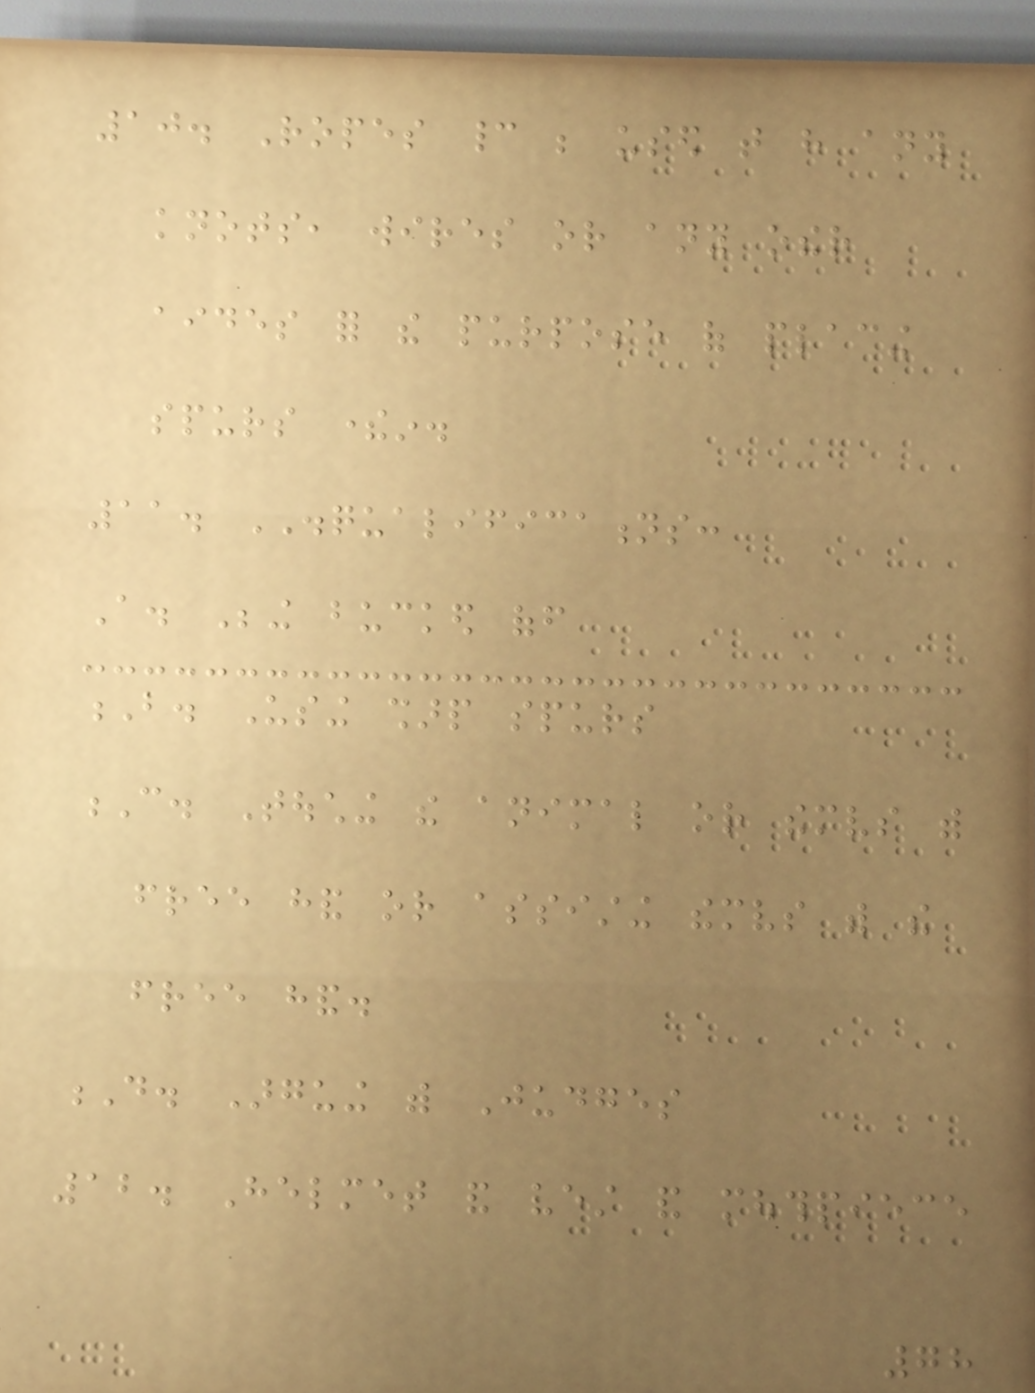10. Ropes cannot be used that have any
knots, wires or any other
aides for the purpose of placing
spurs therein.
11. DISQUALIFICATIONS:
A. Being bucked off
B. Using sharp spurs
C. Touching the animal or themselves with
free hand or assisting themselves with the
free hand.
D. Arguing with Judges
12. Helmet and vest and mouthpiece
78
